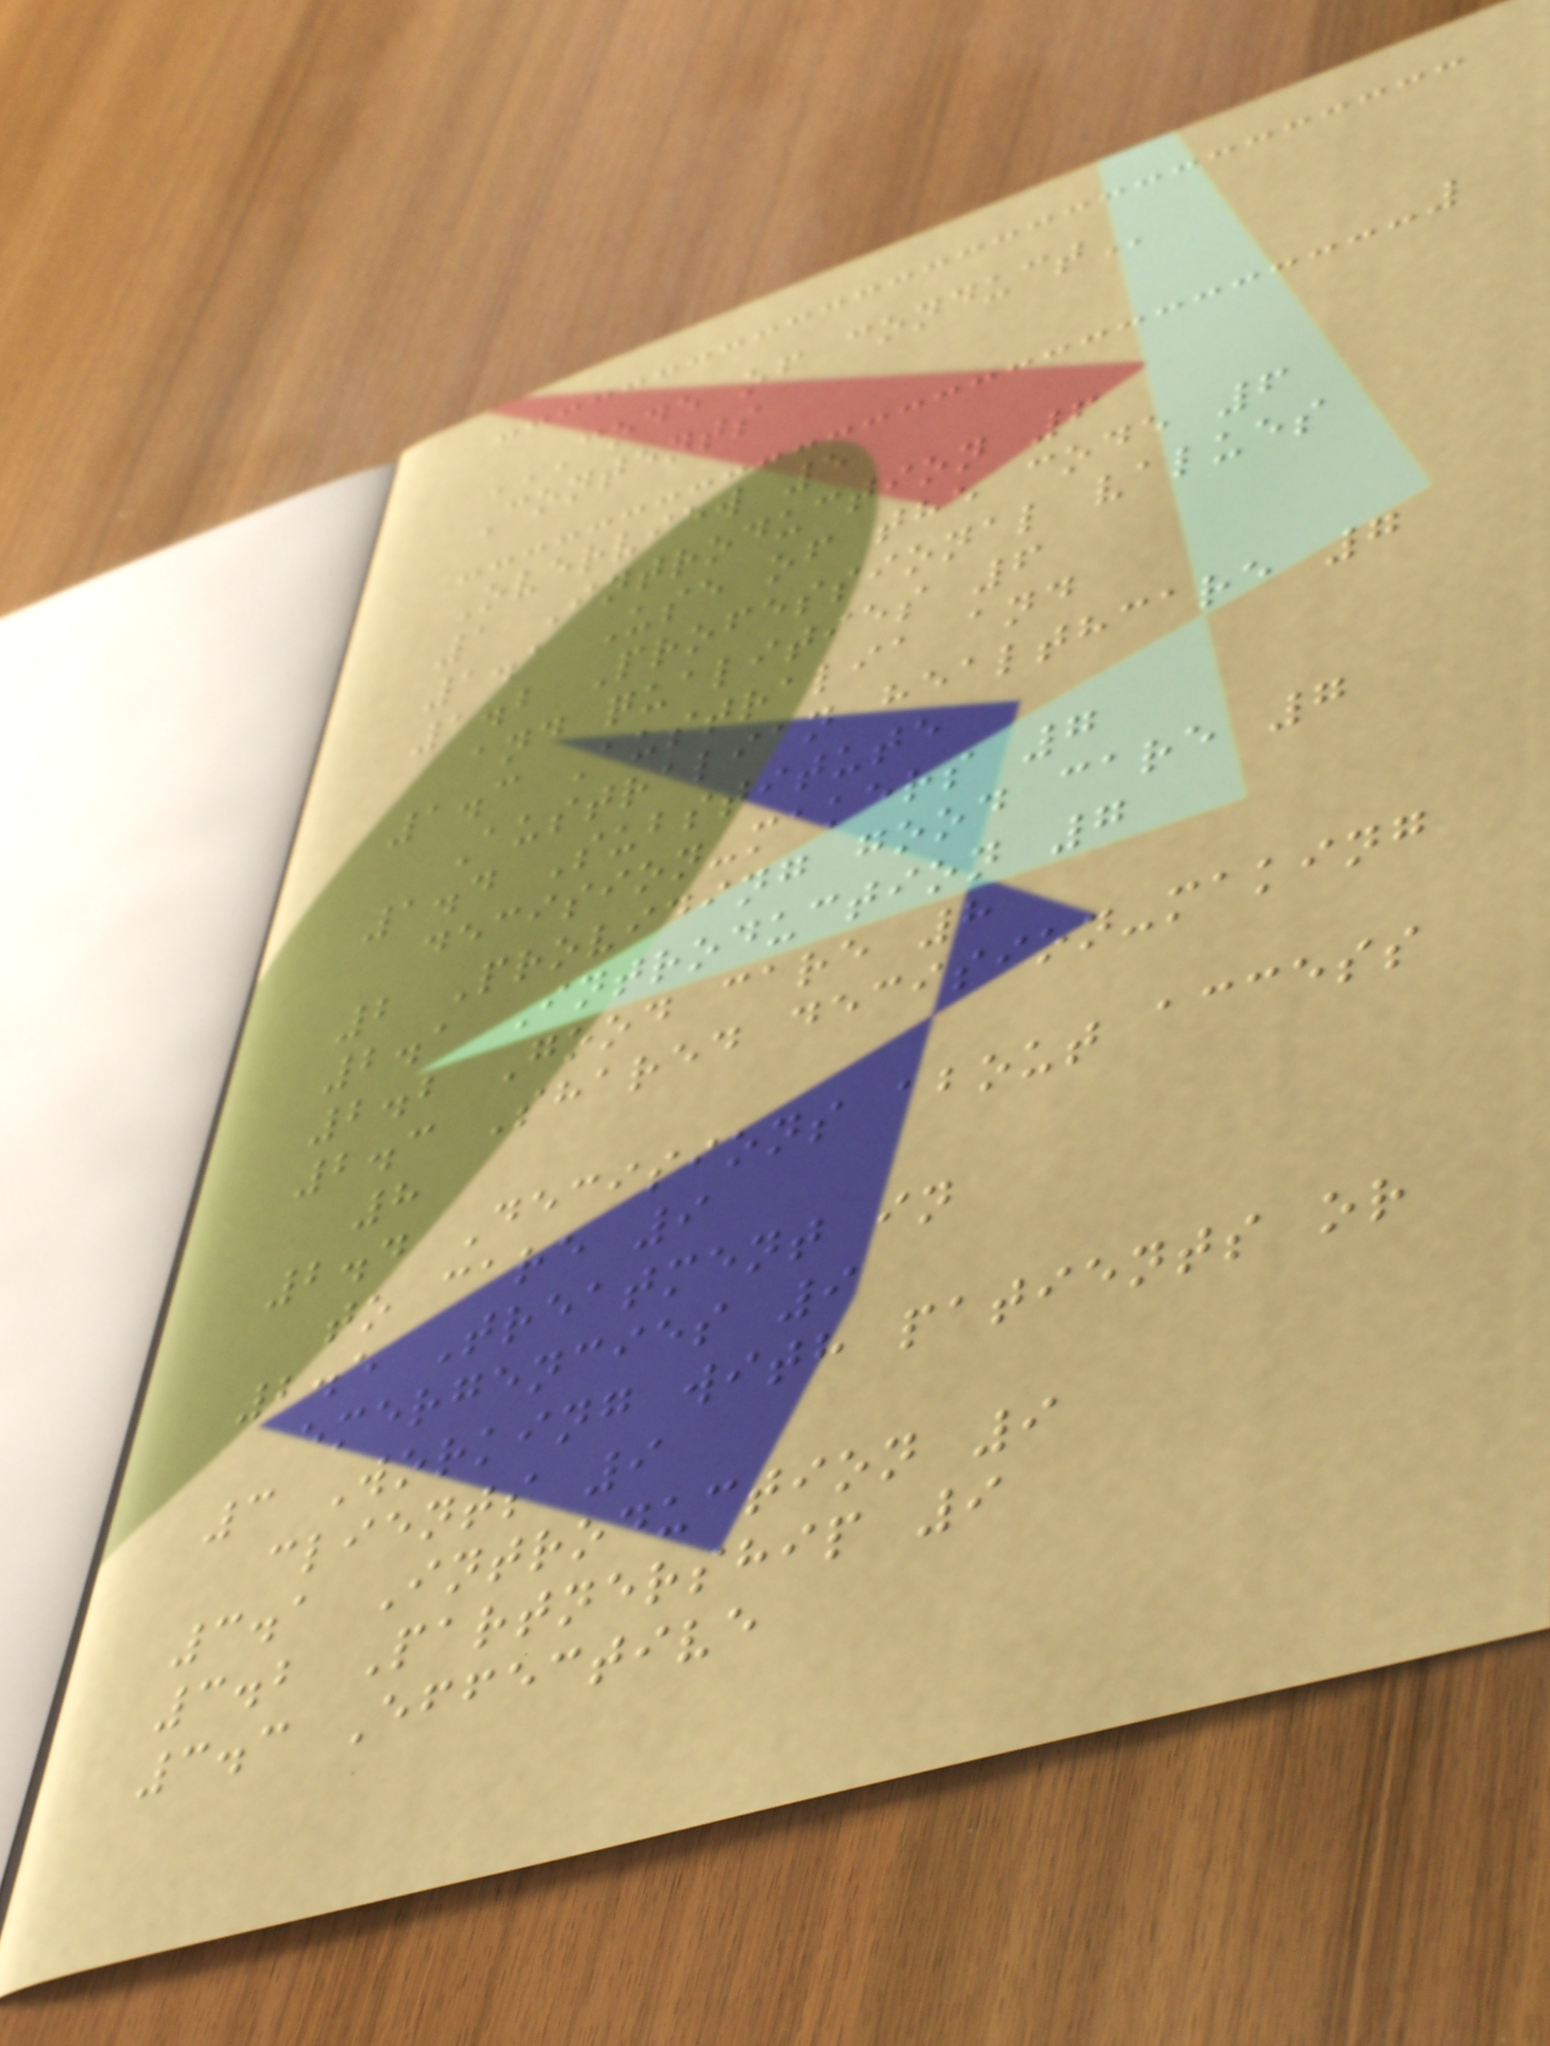CODE OF CONDUCT
Contents
Overview 5
1 Introduction 6
1.1 Use of the code 6
1.2 Professional values
and qualities 6
1.3 Australia and
Australian healthcare 7
1.4 Substitute
decision-makers 7
2 Providing good care 7
2.1 Introduction 7
2.2 Good care 8
2.3 Shared decision-making
8
2.4 Decisions about access
to care 9
2.5 Treatment in
emergencies 9
3 Working with patients or
clients 9
3.1 Introduction 9
3.2 Partnership 9
3.3 Effective
